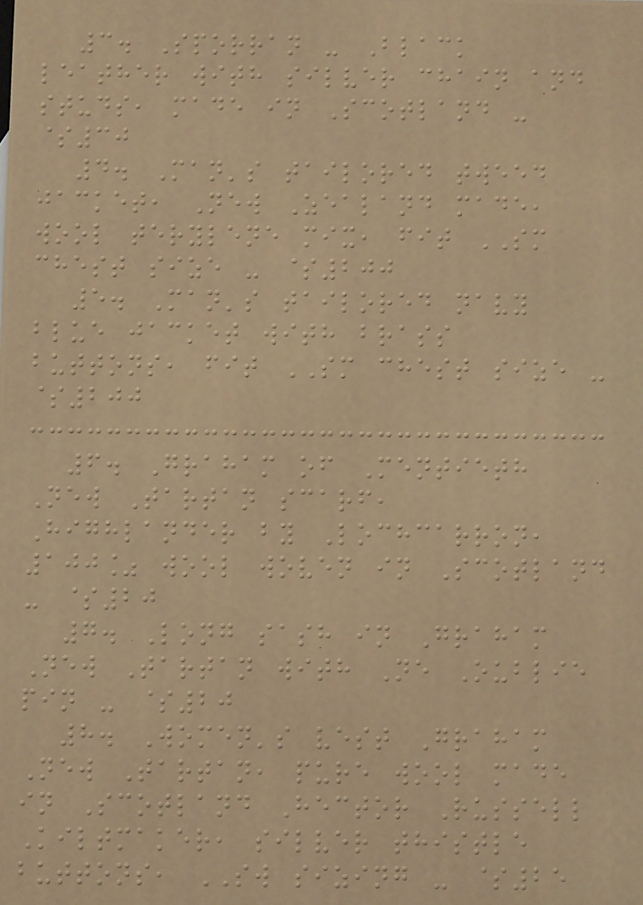3. Sporran - Black
leather with silver chain and
studs, made in Scotland -
$30
4. Man's tailored tweed
jacket, New Zealand made,
wool terylene mix, fit SM
chest size - $200
5. Man's tailored navy
blue jacket with brass
buttons, fit SM chest size -
$200
6. Graham of Mentieth
New Tartan scarf,
Highlander by Lochcarron,
100% wool woven in Scotland
- $20
7. Long sash in Graham
New Tartan with Ne Oublie
pin - $20
8. Women's vest Graham
New Tartan, pure wool made
in Scotland Hector Russell
Kiltmaker, silver thistle
buttons, SW sizing - $25
